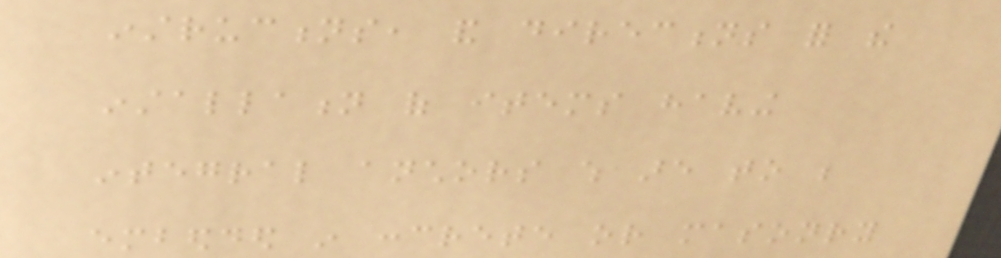instructions, and directions for the
installation of items having
integral anchors which are to be
embedded in concrete or masonry
